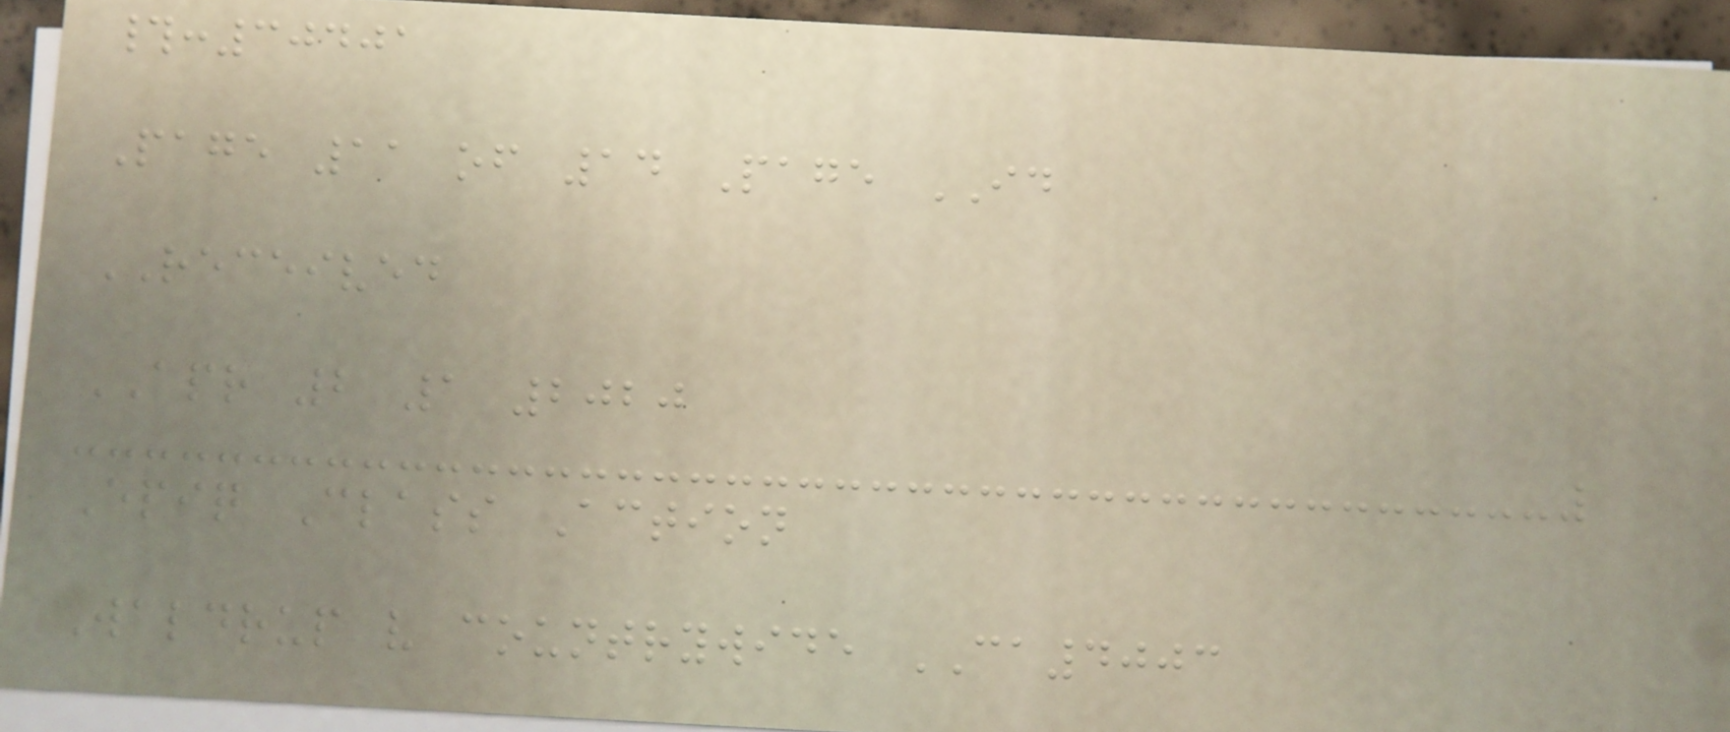#:30401
Page 11 of 14 Page ID
RECEIVED
APR 2 1 2020
Epiq Class Action
Waldrup v countrywide CA4003
